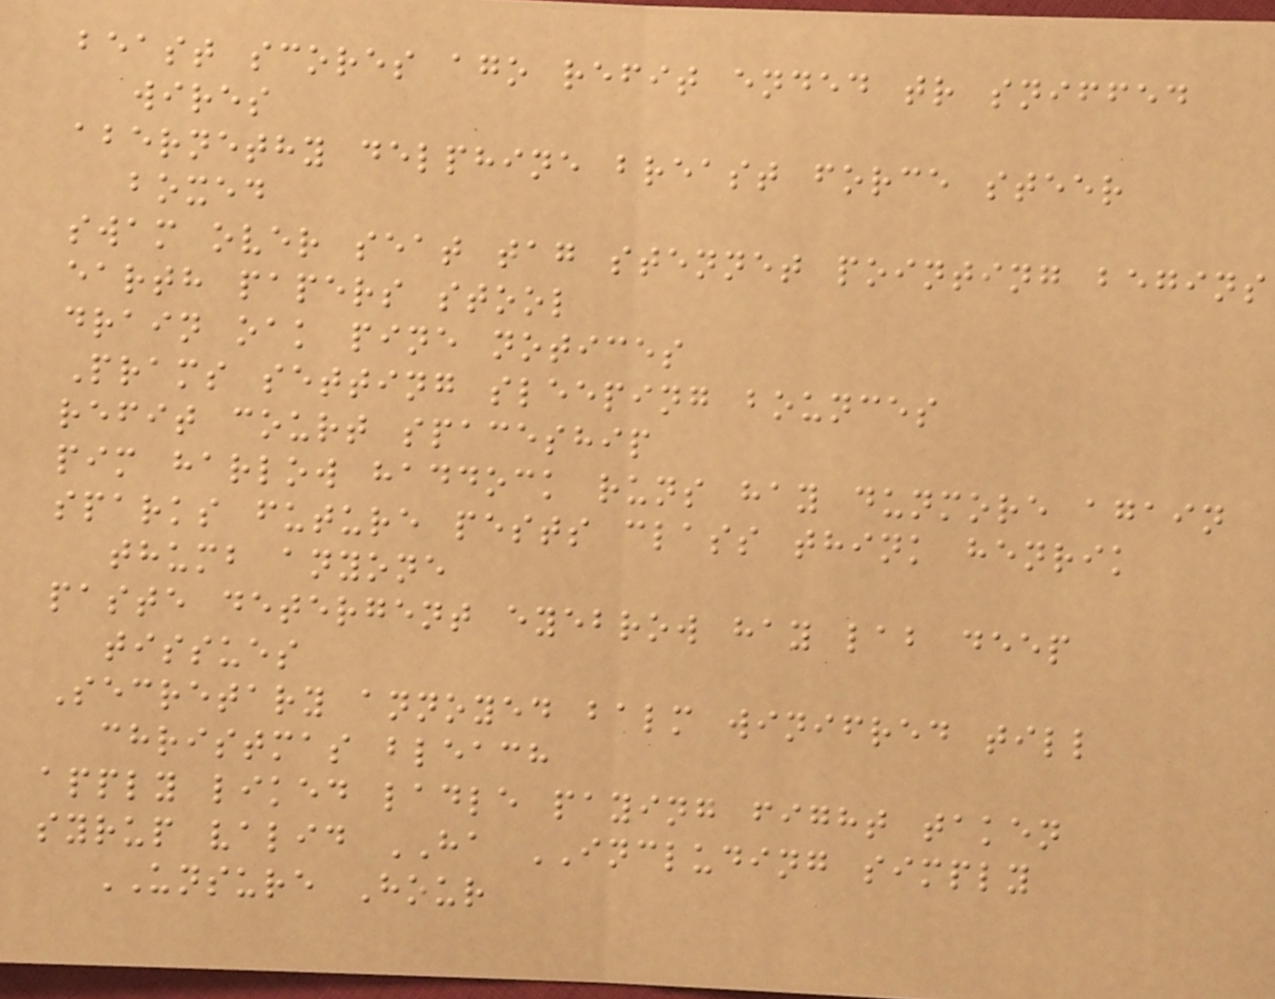beast scores ago refit ended tr sniffed
wires
abernethy delphine breast force steer
boxed
swam over seat tag stennet pointing begins
earth papers stool
drain oak pine notices
Prams setting sleeping bounces
refit court spaceship
pim harlow haddock runs hay dunmore again
sparks future pests class think henrik
thumb anyone
paste detergent eyebrow hay lab deep
tissues
Secretary annoyed balm winifred till
christmas bleach
apply liked ladle paying fight taken
syrup valid HA INCLUDING simply
UNSURE Hour
